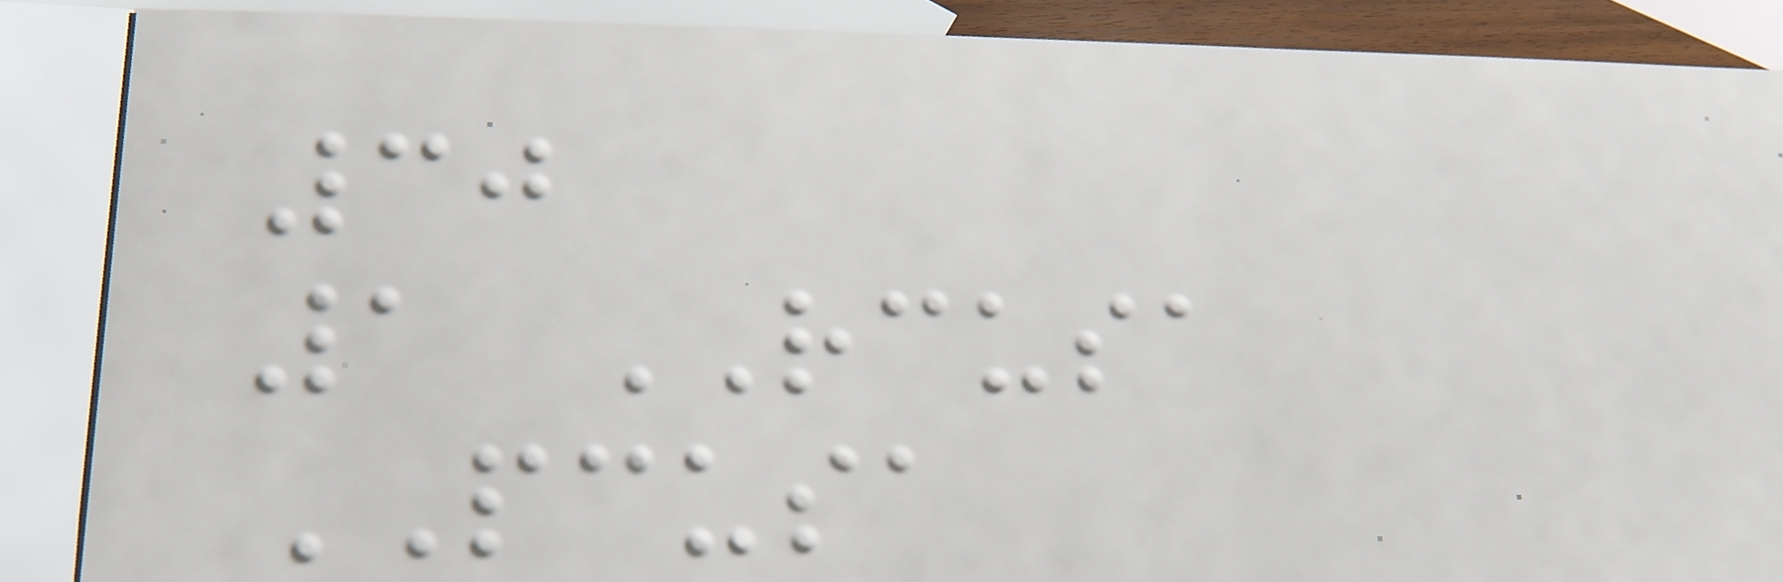30
1 RCUSA
PCUSA
